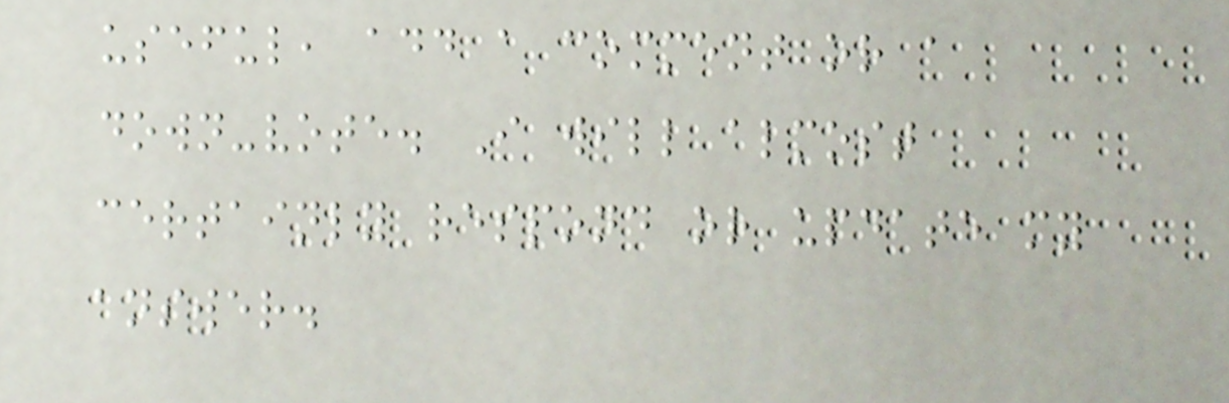useful, add a comment or a
down-vote. I will almost
certainly respond or update my
answer.
